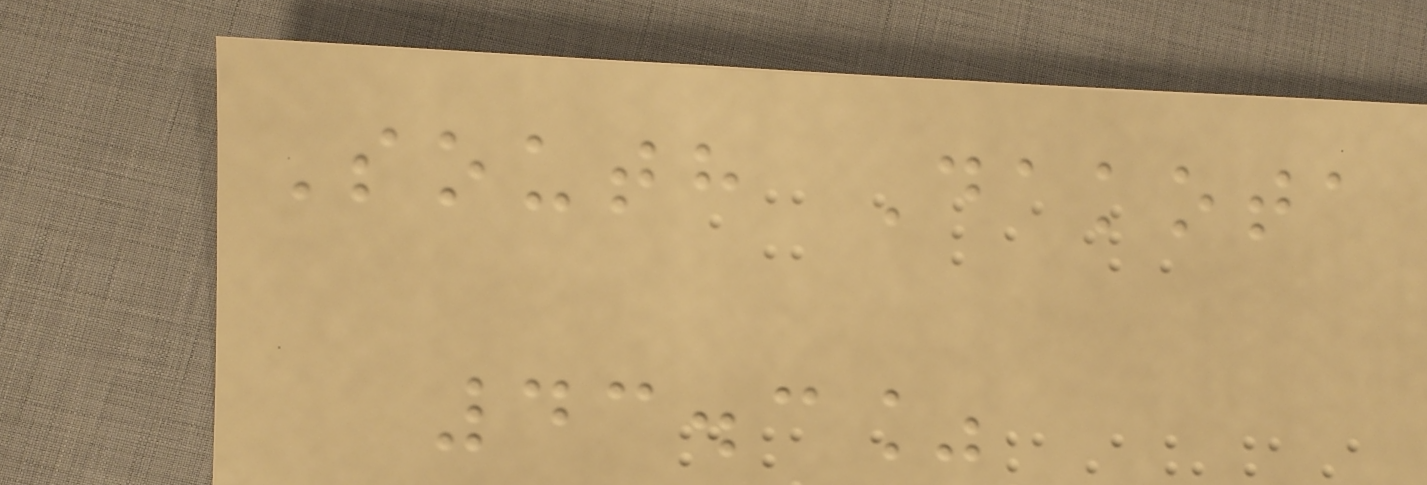South Dakota
43.3%
